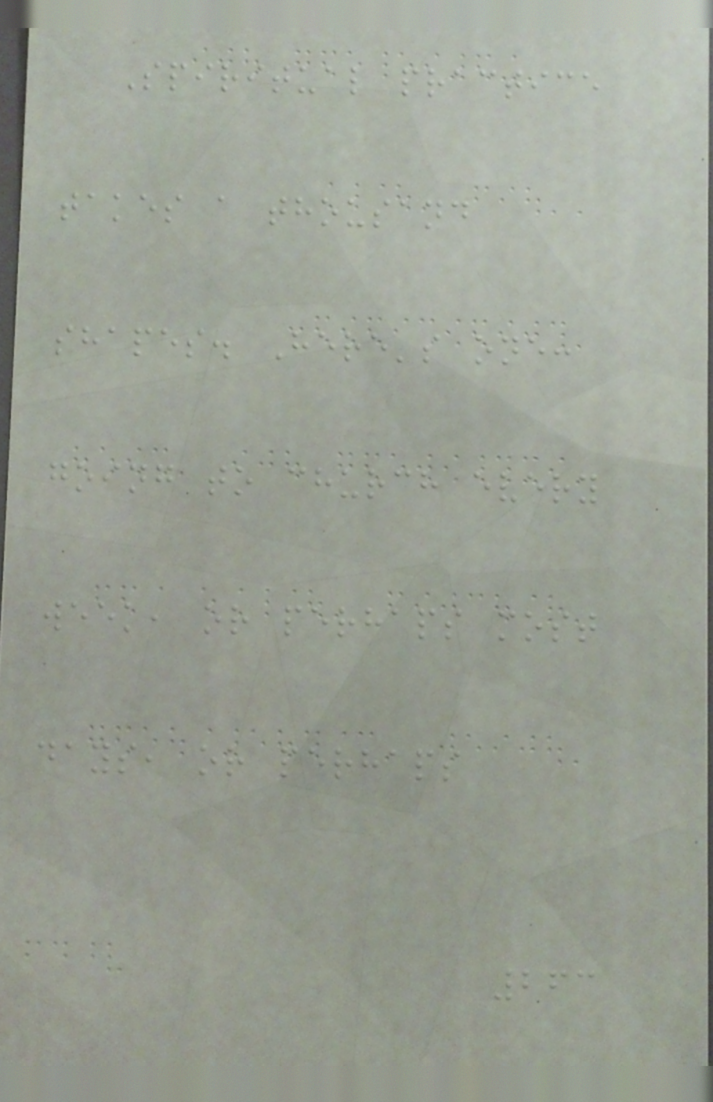Spiritual practice
takes a thousand
shapes. Here's one:
going to church every
week, or perhaps most
days, or perhaps
263
